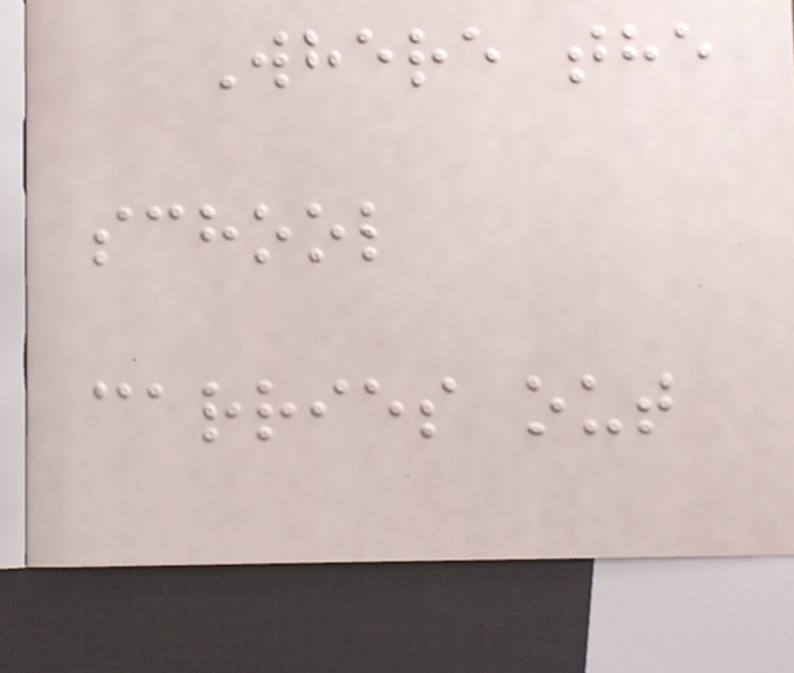Where the
school
carries out
